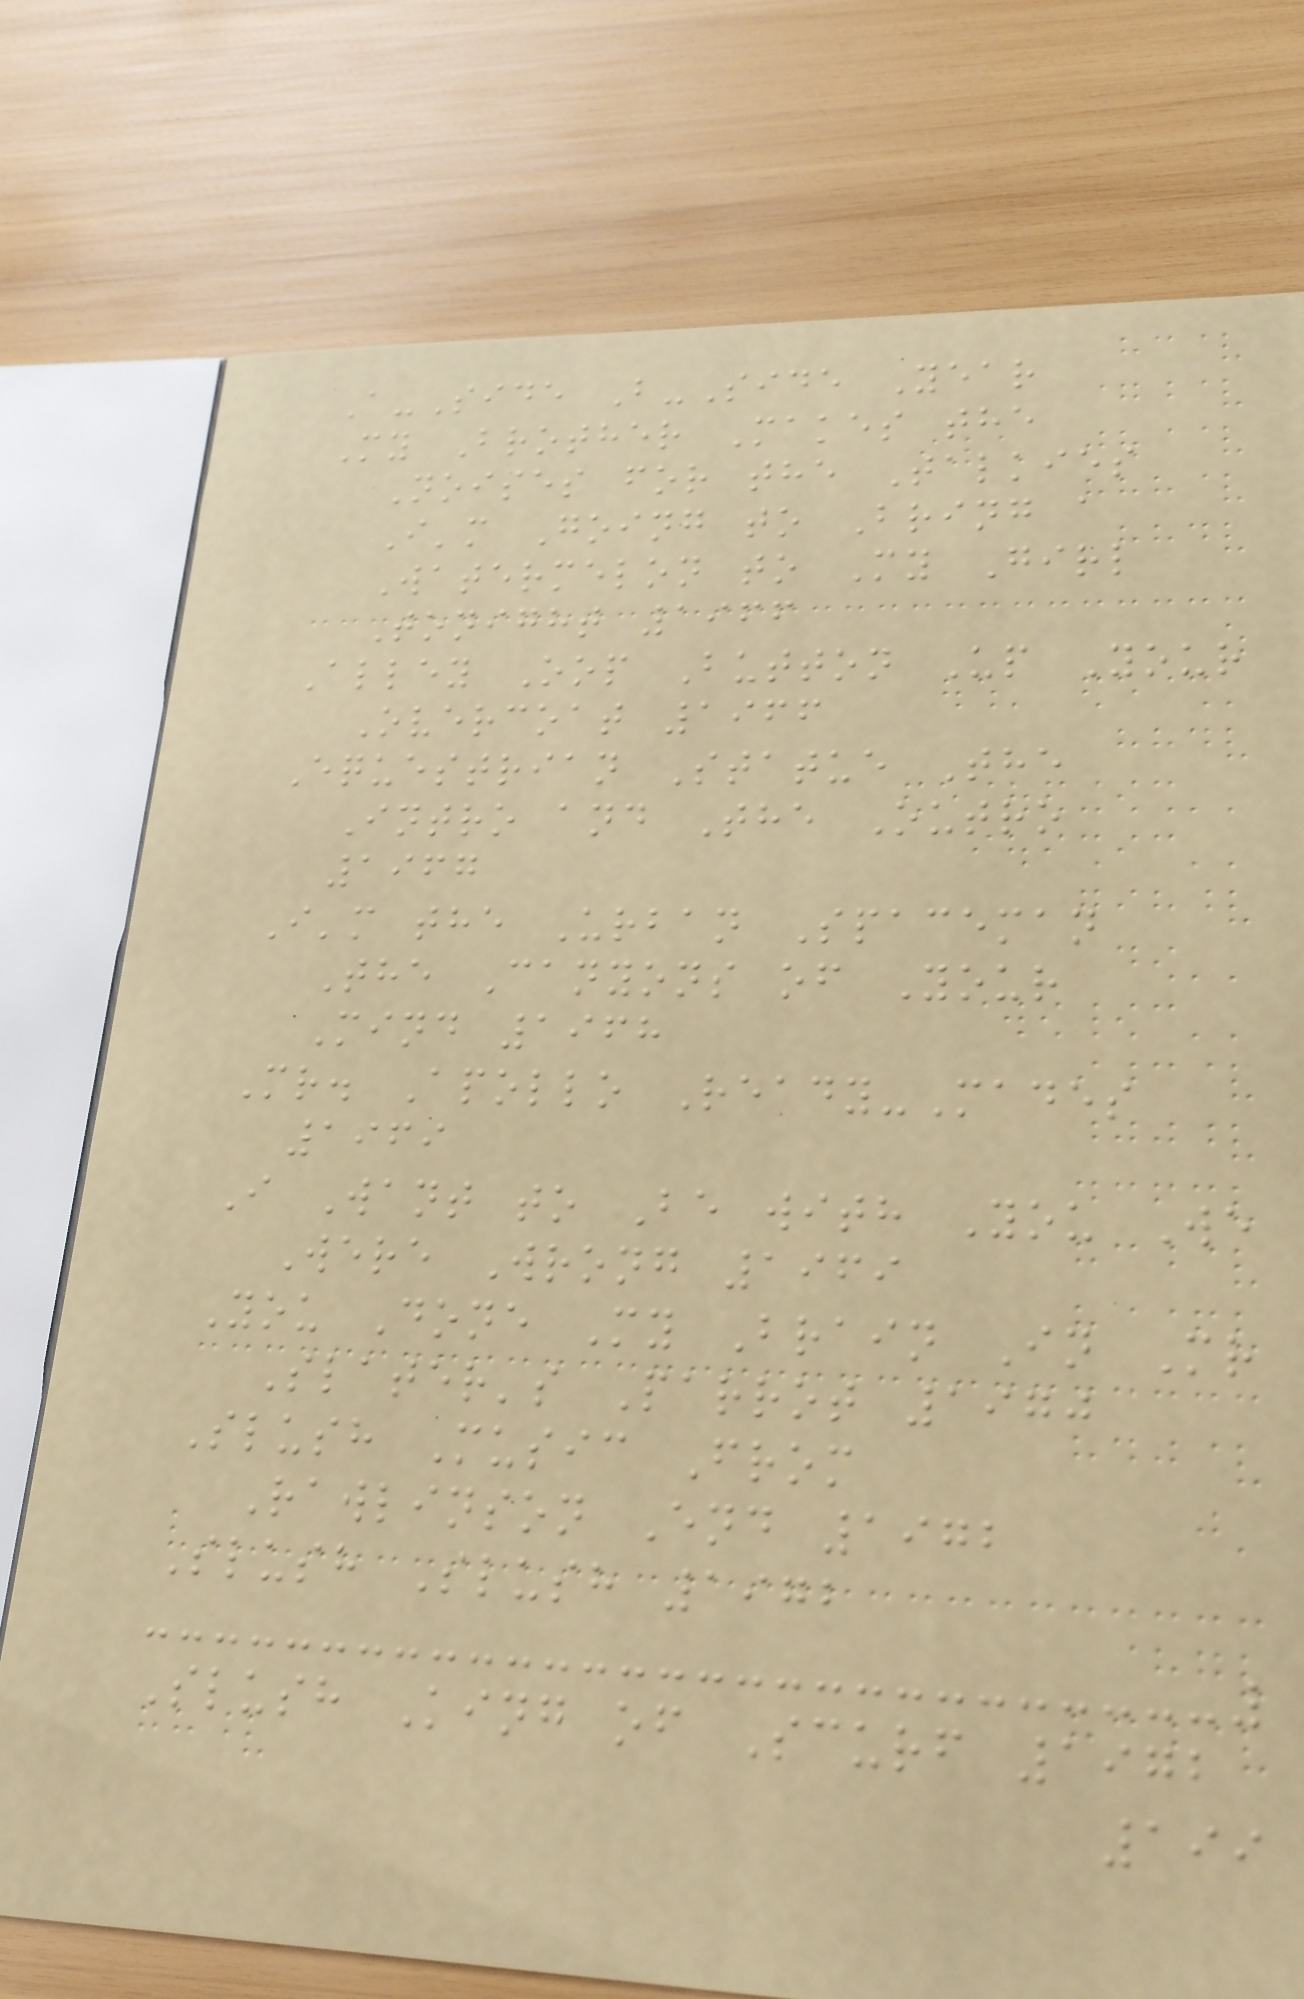A-Side B-Side Year
My Brother Makes the
Noises for the Talkies
I'm Going to Bring a
Watermelon to My Girl
Tonight 1966
Alley Oop Button Up Your
Overcoat 1966
Equestrian Statue The
Intro and The Outro
1967
I'm the Urban Spaceman
The Canyons of Your
Mind 1968
Mr. Apollo Ready-Mades
1969
I Want to Be with You We
Were Wrong 1969
You Done My Brain In Mr
Slater's Parrot 1970
Slush Music From
Rawlinson End 1972
Slush Slush 1972
Slush King of Scurf 1972
199
